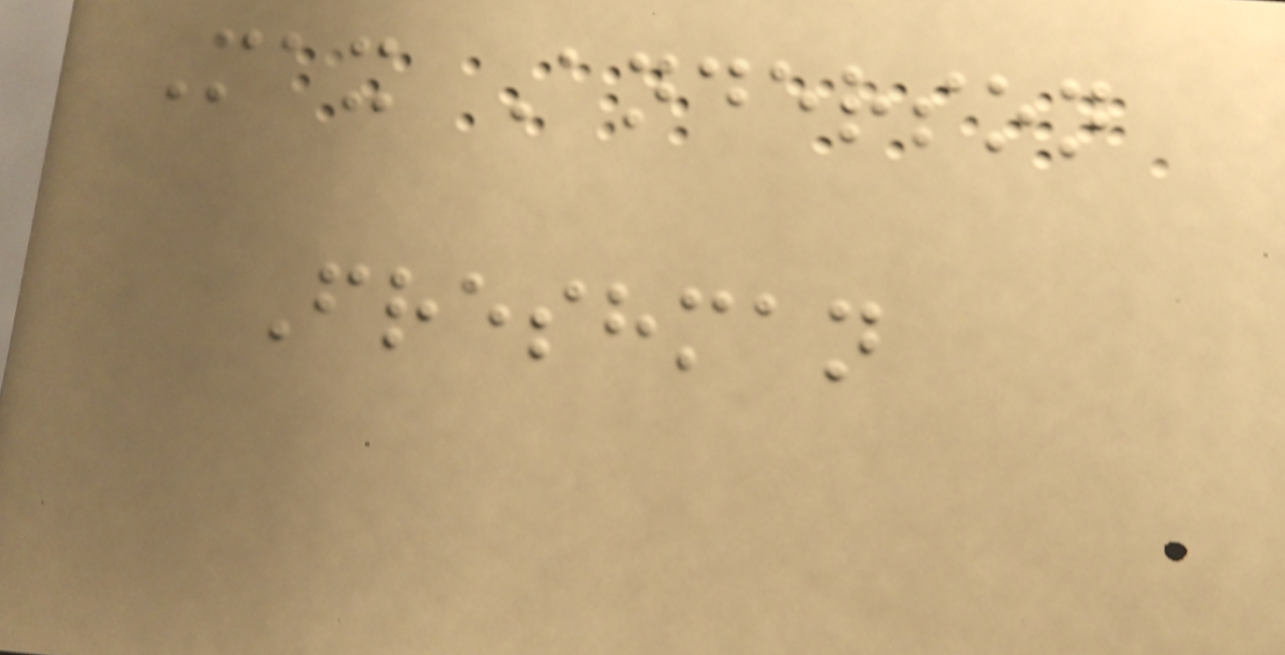Max Anderson
Freshman
